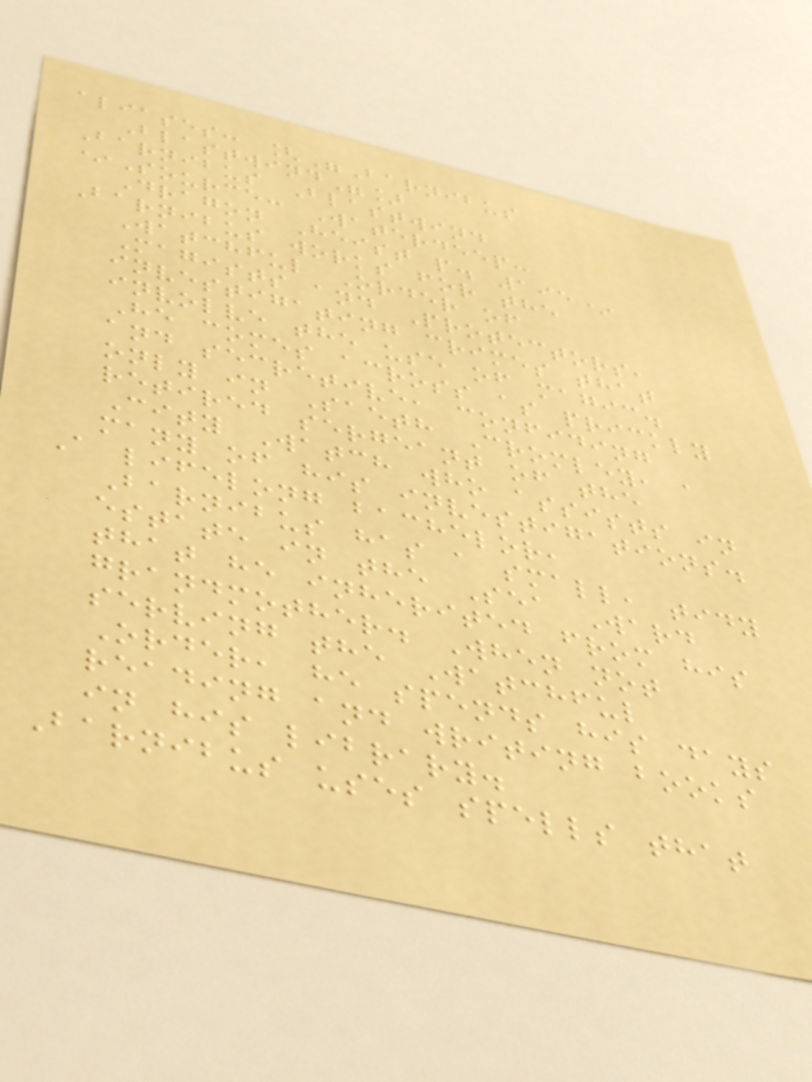aliases: ["Barnibus
Blastwind"]
Barnibus Blastwind
*Source: Waterdeep:
Dragon Heist p. 195*
Barnibus works for the
Watchful Order of
Magists and Protectors,
investigating crimes that
involve the use of magic.
He comes across as prickly
and secretive, confiding
only in Saeth Cromley, a
retired sergeant of the
City Watch who assists in
many of his investigations.
A lifelong bachelor,
Barnibus has a small, tidy
estate in the Sea Ward
that he inherited from his
grandmother. When not
serving the Watchful
Order, he spends his days
reading and writing books
in his library.
Barnibus uses spells that
